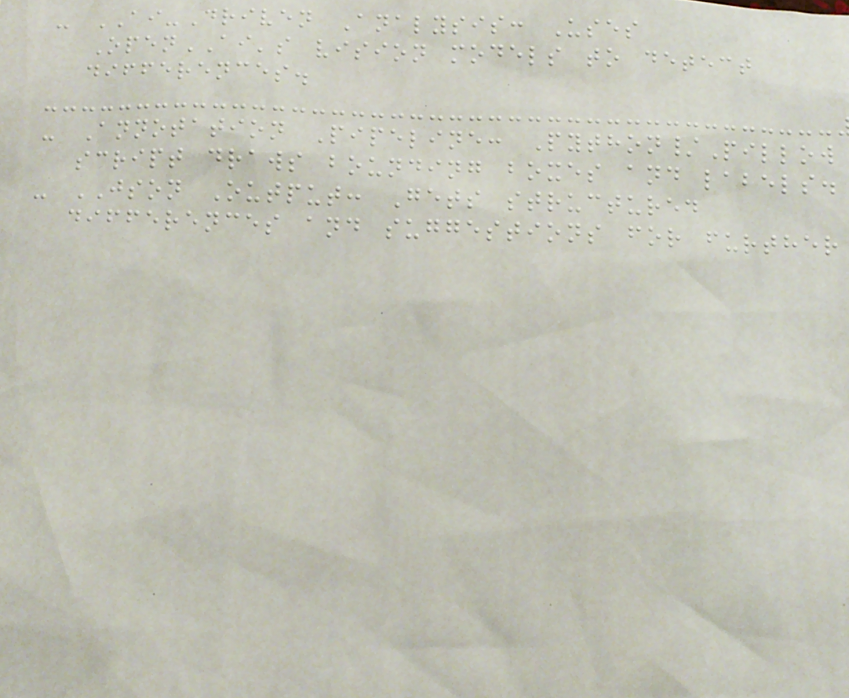- AI-Driven Analysis: Uses
OpenAI's vision models to detect
differences.
- Annotation Pipeline: Python/Pillow
script draws bounding boxes and labels.
- JSON Output: Gets structured
differences and suggestions for further
